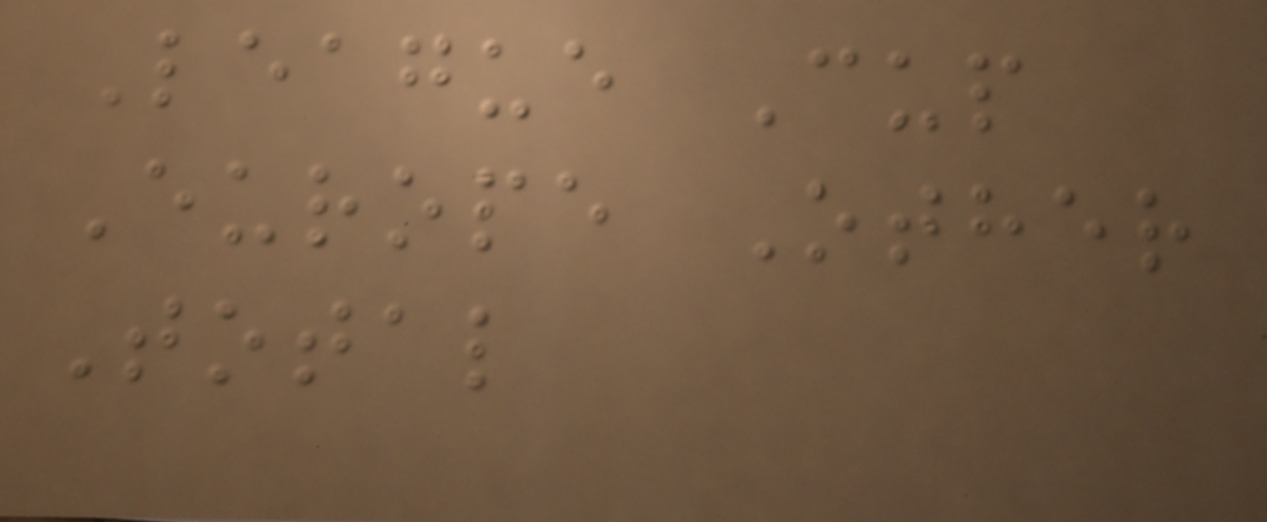League Cup
Europe Other
Total
